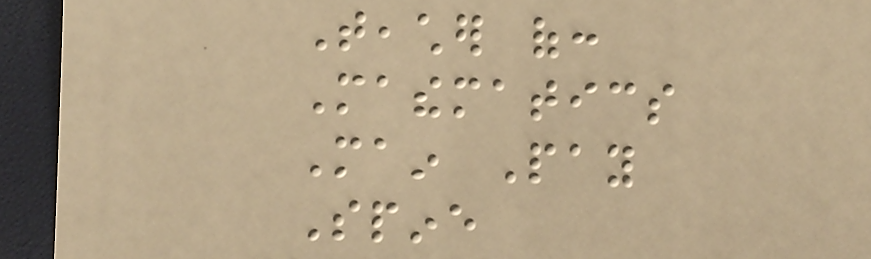Teacher of:
Mathematics
Main Pay
Spine
